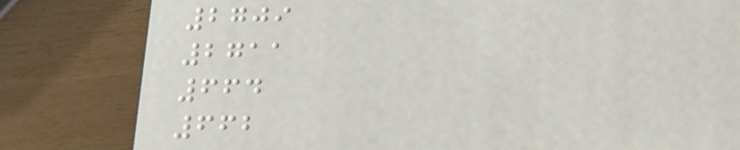2709
2711
664
662
